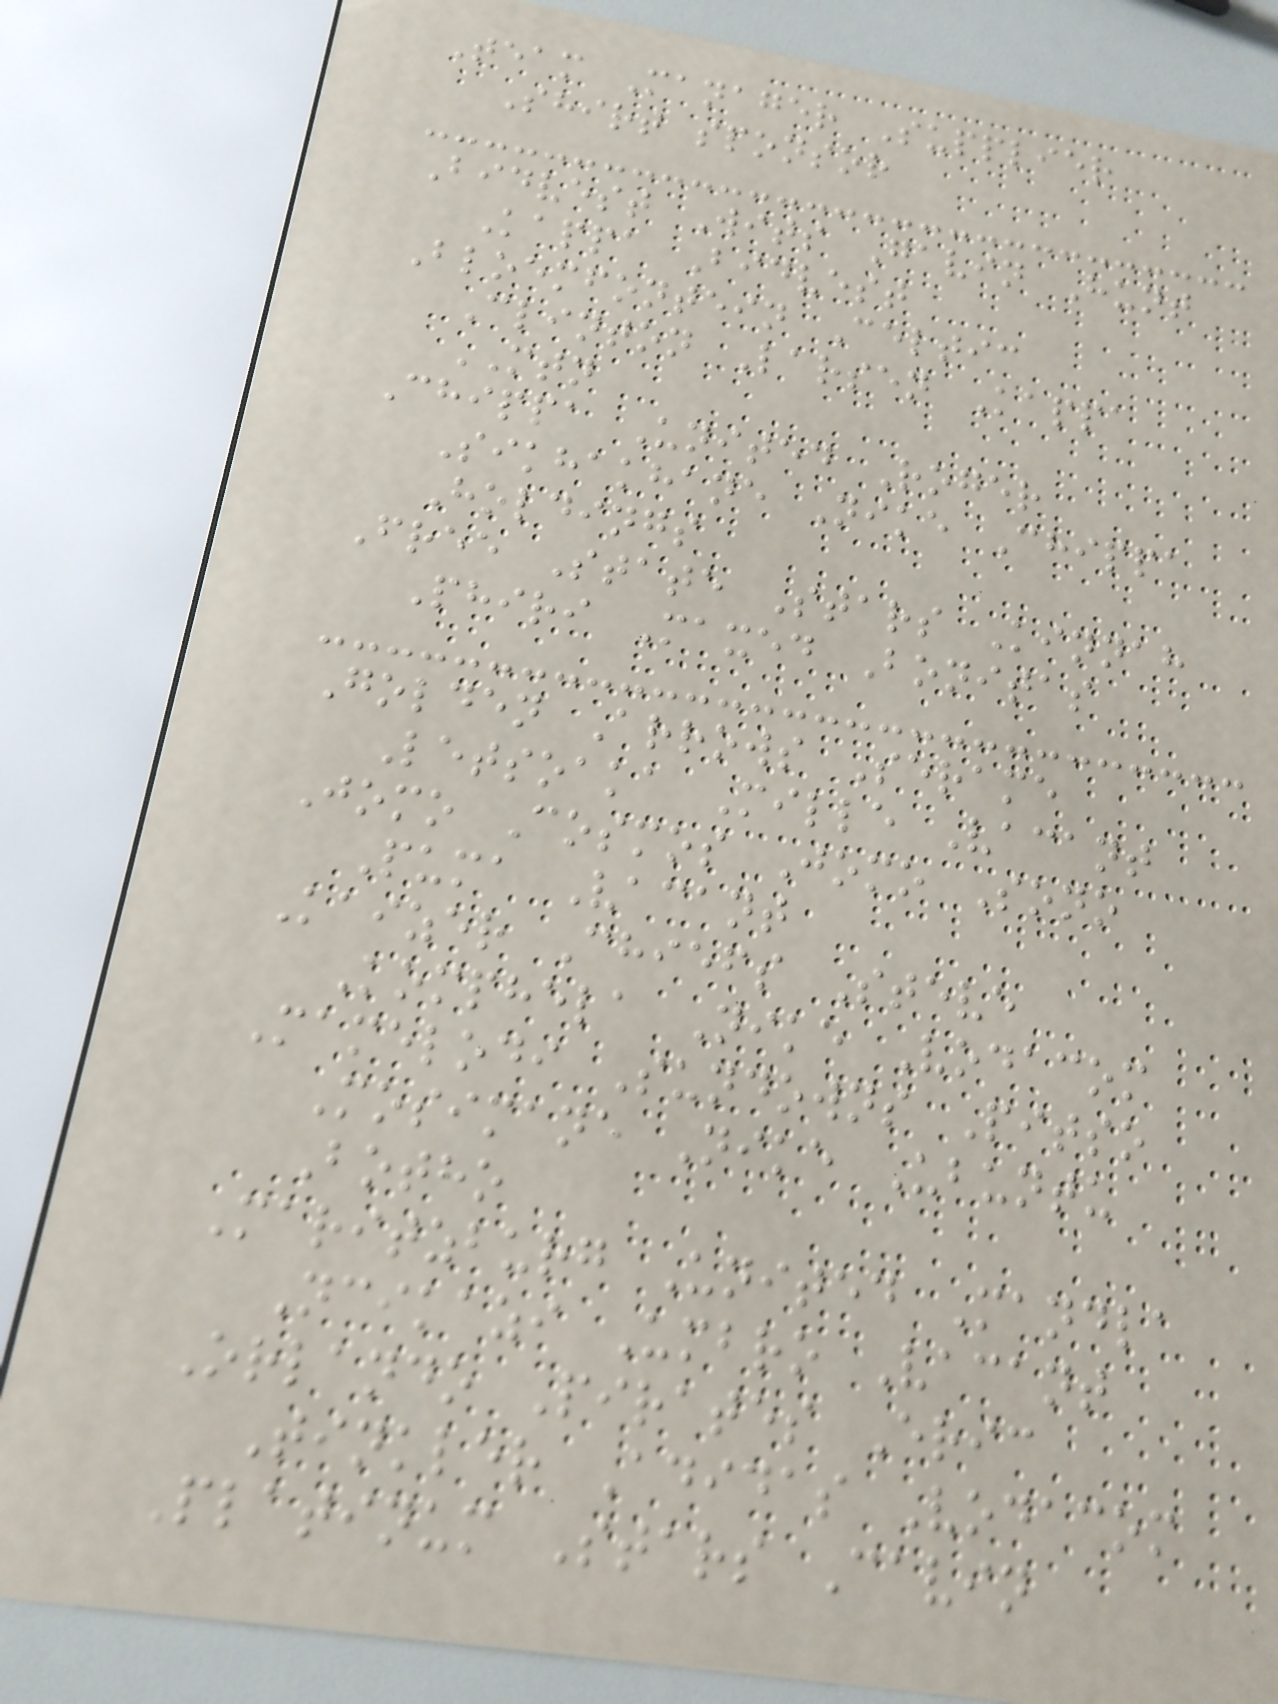Team Manager Supplier
Shirt sponsor
Bidvest Wits Gavin Hunt
Kappa Bidvest
Bloemfontein Celtic
Clinton Larsen Kappa
MTN
Chippa United Roger
Sikhakhane Nike Chippa
Holdings
Free State Stars Kinnah
Phiri Maxed Bonitas
Golden Arrows Serame
Letsoaka Mille Vacant
Jomo Cosmos Jomo Sono
Puma Vacant
Kaizer Chiefs Steve
Komphela Nike Vodacom
Mamelodi Sundowns Pitso
Mosimane Nike Ubuntu
Botho
Maritzburg United Mandla
Ncikazi Umbro Vacant
Orlando Pirates Eric
Tinkler Adidas Vodacom
Platinum Stars Cavin
